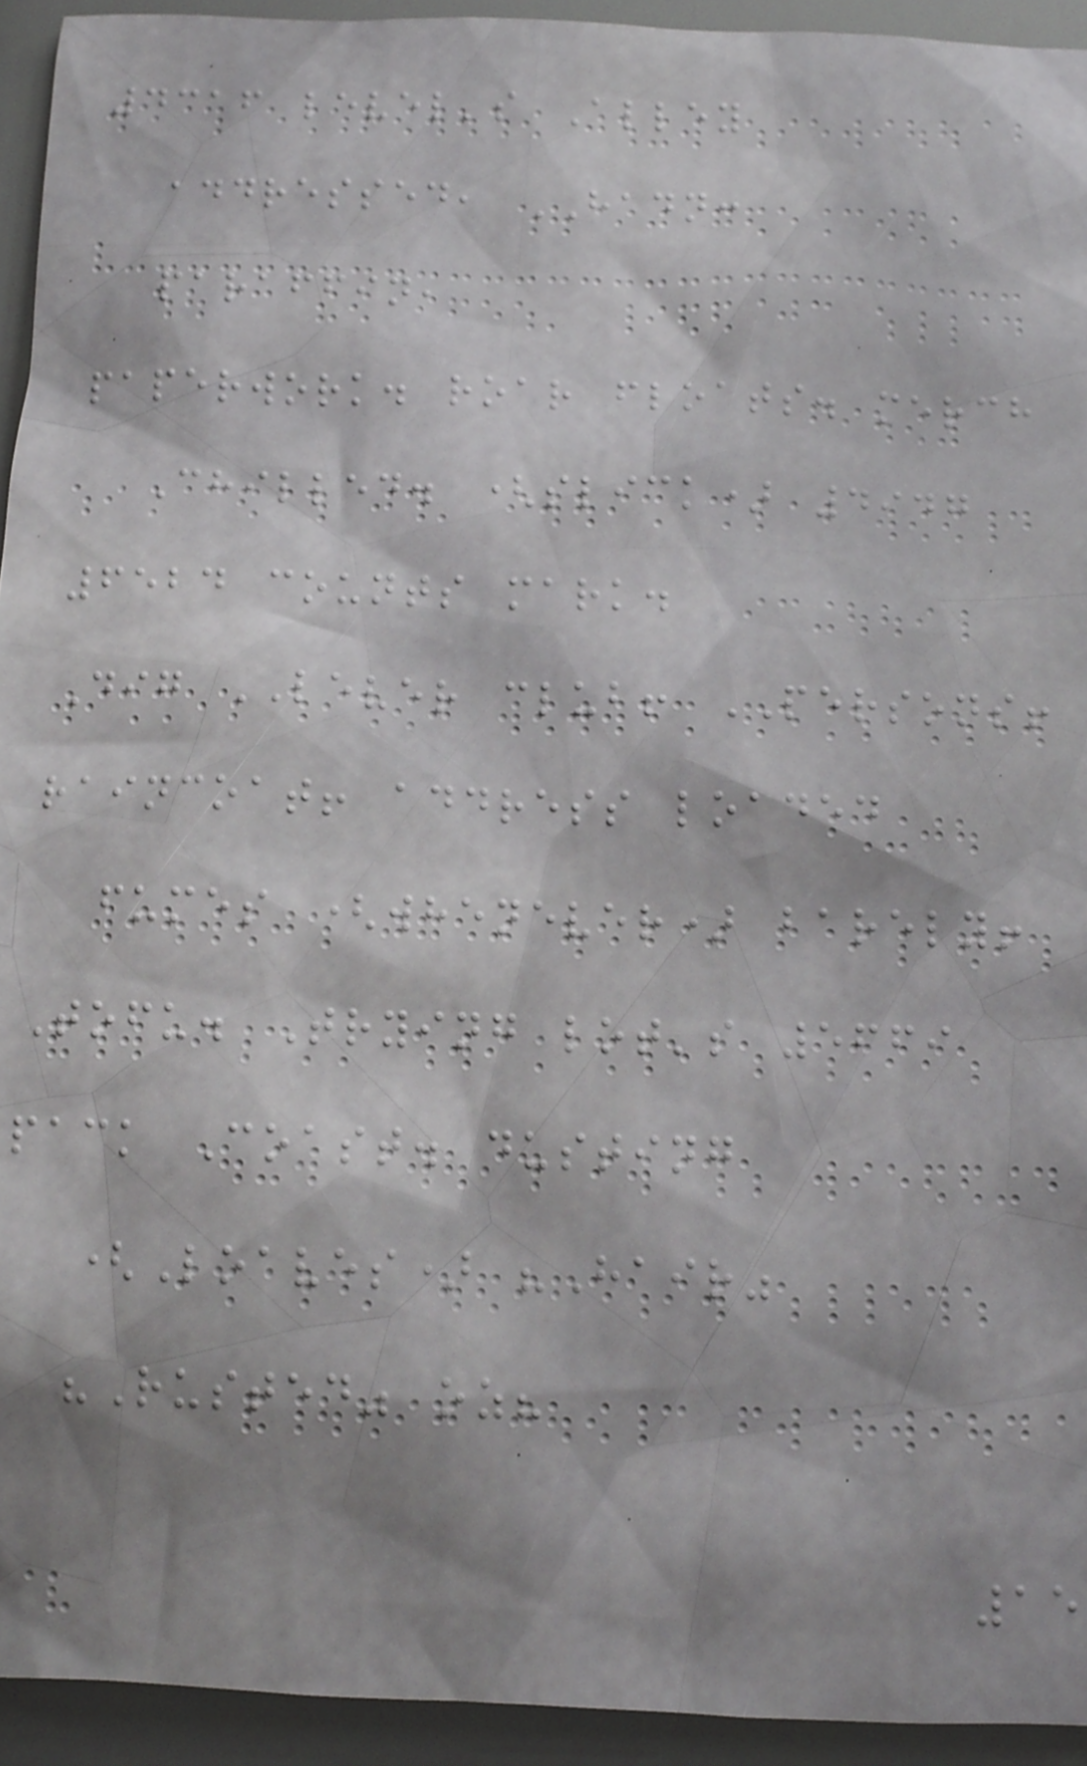4316 level's Alley
addressed, HADN:
paraffin,
paperwork. roar floats. merch
Chilled. (slick) 4947
6524 counts mark.
Dig LEVER club! PERSONS!
raincoat! address loaded
fumes (whenever) barely!
Tofu. Trying lot's 5669
pack Coast. dusting
(Loaves) "Hair"
"Rusted" oz?
15
